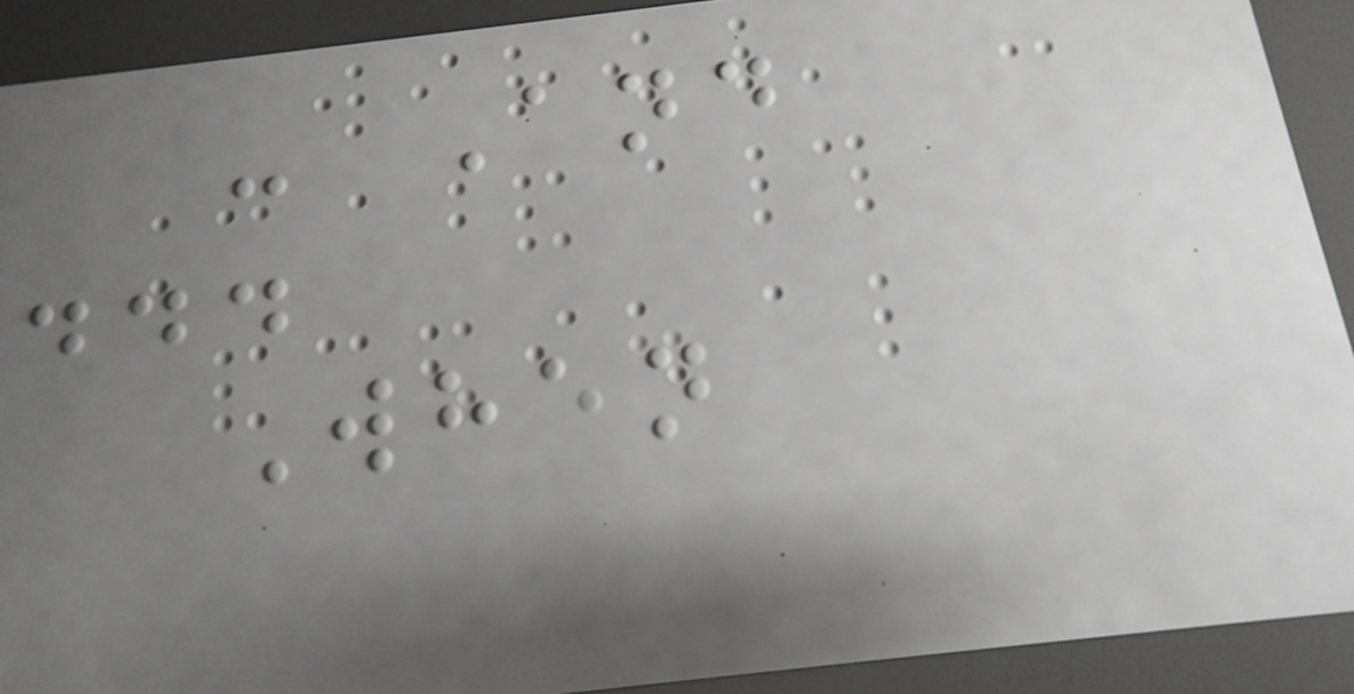- And
...
When
